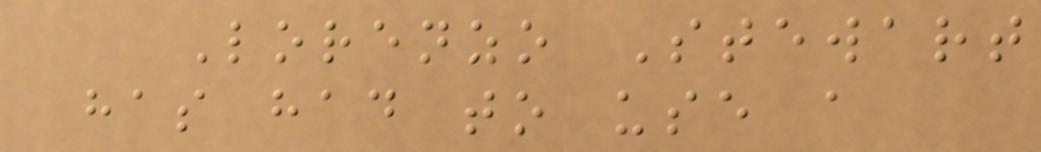Lorenzo Stewart
has had to use a
